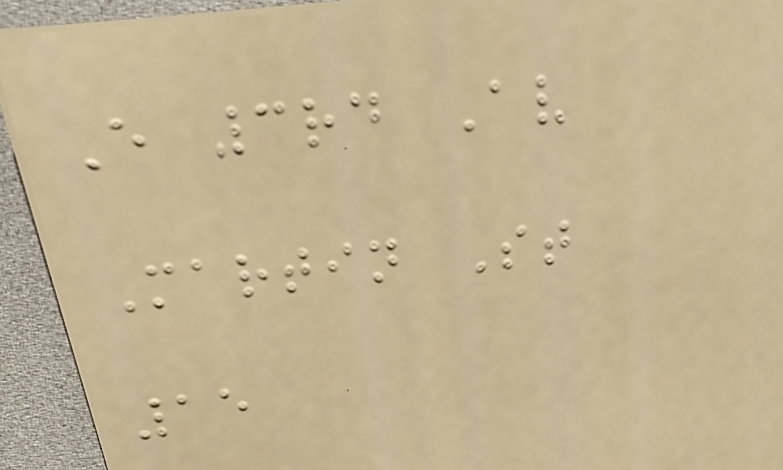E 3rd Av
Martin St
15
